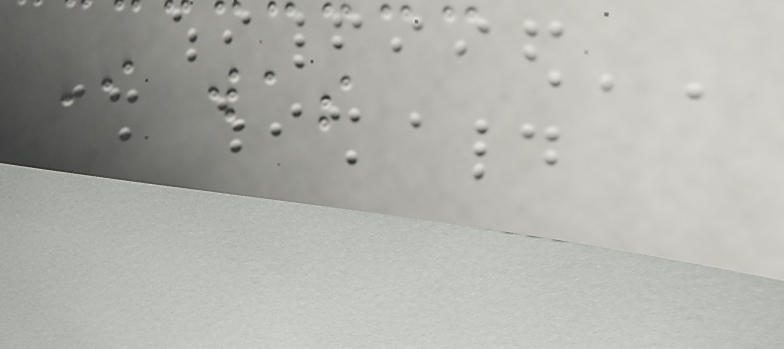I was
